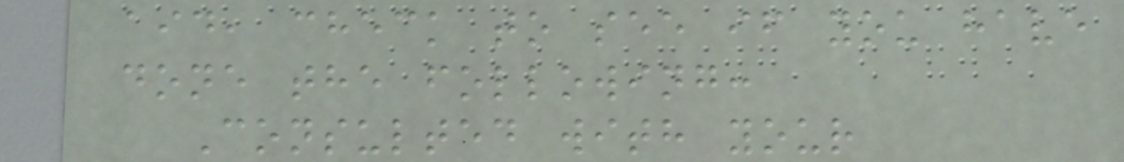aid, check to see if you have
done the following:
Consulted with your
